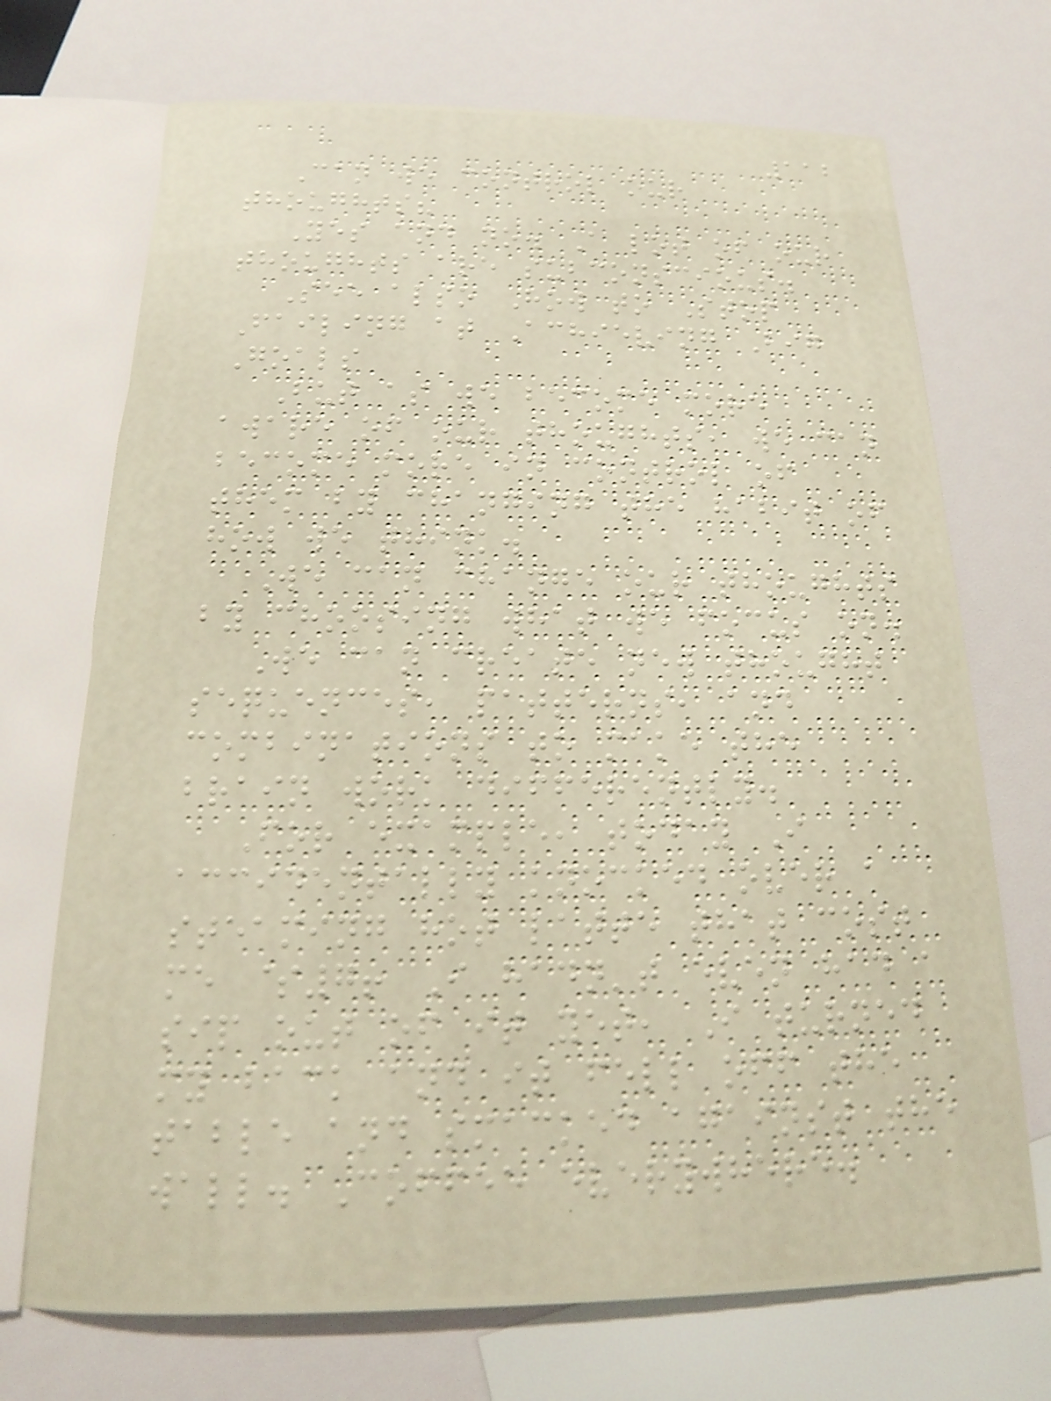112
Can we control our
thoughts?
Yes and no. A lot of our
thoughts are subconscious.
See also How to Stop
Failing at Achieving Big
Goals
But as we become more
aware of our thoughts, we can
become more in control of
them by changing the habit of
how we think.
We can change our thoughts
by choosing what we focus on.
We can create new thought
sequences, patterns, and
combinations to make the
brain work differently.
For example, today I
accidentally knocked over a
steaming hot latte that cost
me $7! I hadn't even had a
sip out of it yet, I turned
my back and it fell off the
table and smacked against the
wall. Coffee everywhere.
